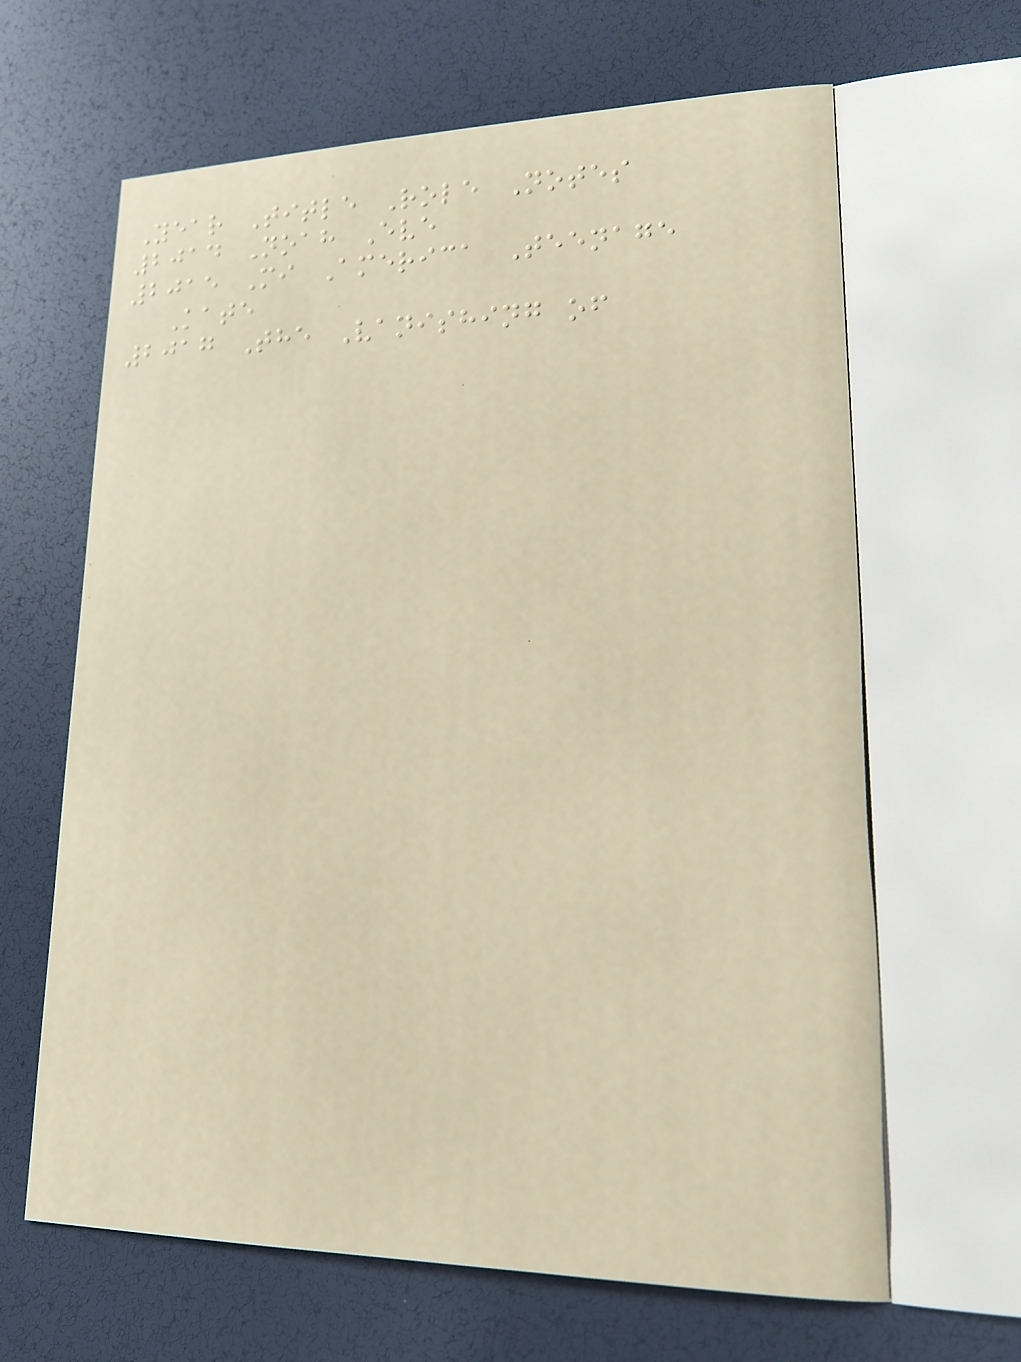Year Title Role Notes
2014 Noah Eve
2015 Mi America Teenage
Kate
2017 The Vanishing of
